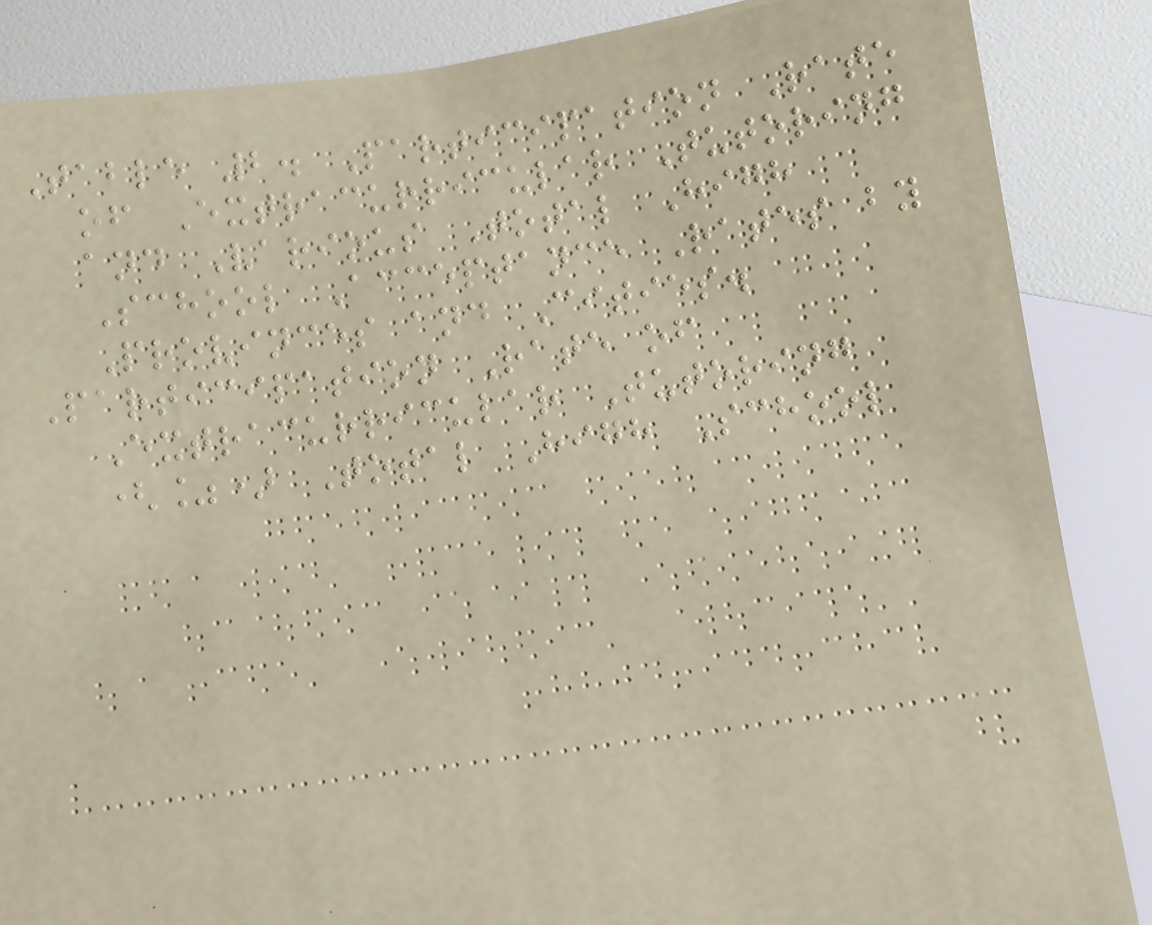Table 2. Participation Rate
of Extracurricular Tutoring
and Various Total High
School Acceptance Rates by
Provinces and Cities.
Participation Rate of
Extracurricular Tutoring
(%) Total High School
